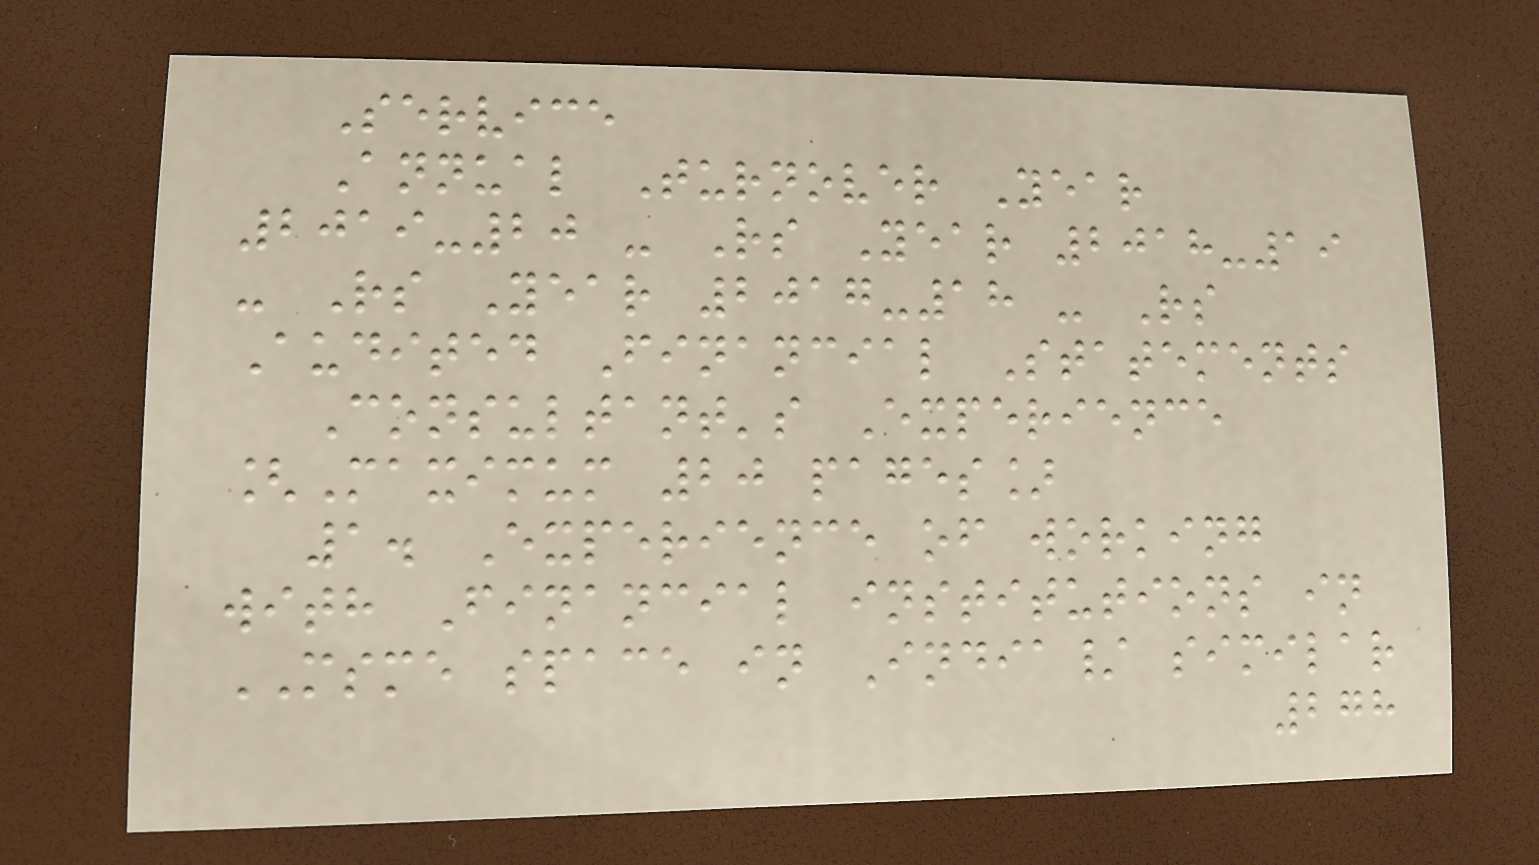Service
Annual Turnover Year
2019-20 - Rs Year 2018-19
- Rs Year 2017-18 - Rs
Audited Financial Statements
Consultant's Experience
[Maximum 20 pages]
1. Experience of working
with Financial institutions in
MSME space in India/ similar
278
